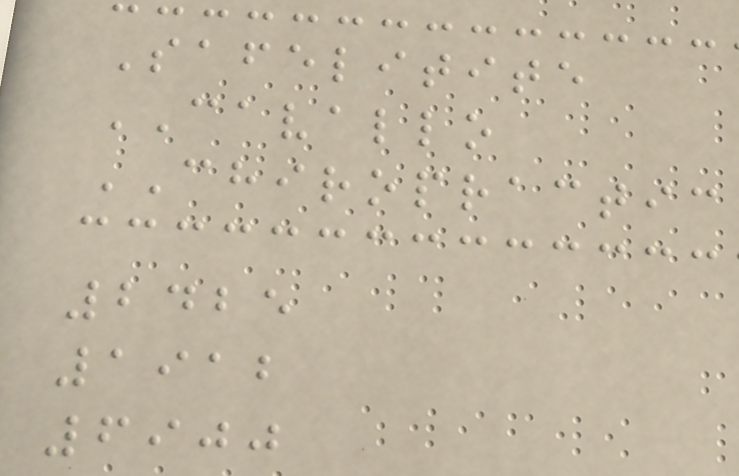Safelitite
CAVALLO
CHIROPRACTIC
2425
1912
6900
